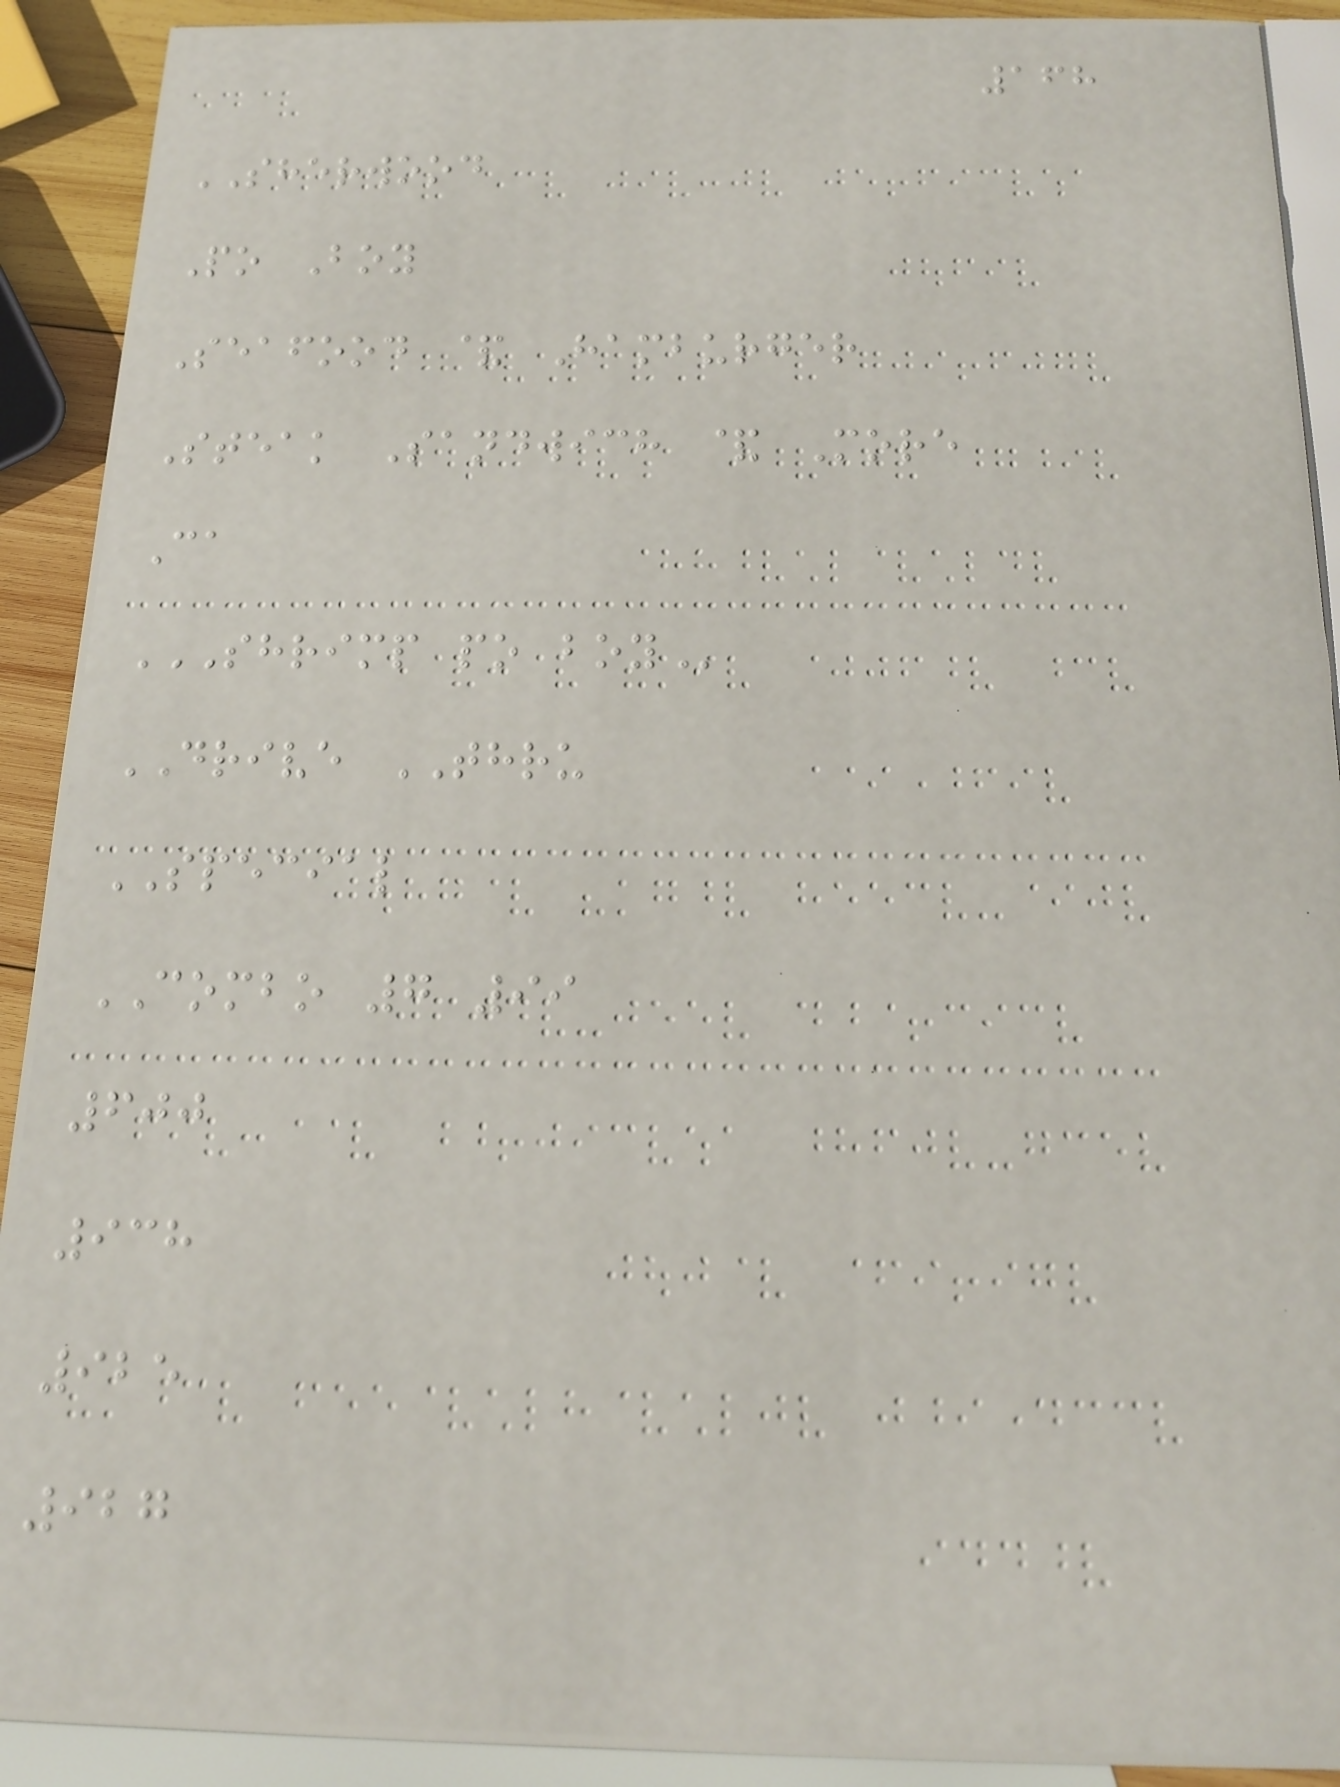168
SHERWOOD
Po Boy
Seafood & Hamburger
Steak Sandwich & More
Ca
SHRIMP PO BOY
DRIVE THRU
SPECIAL
COMBO 7 99
600
938
925
927
